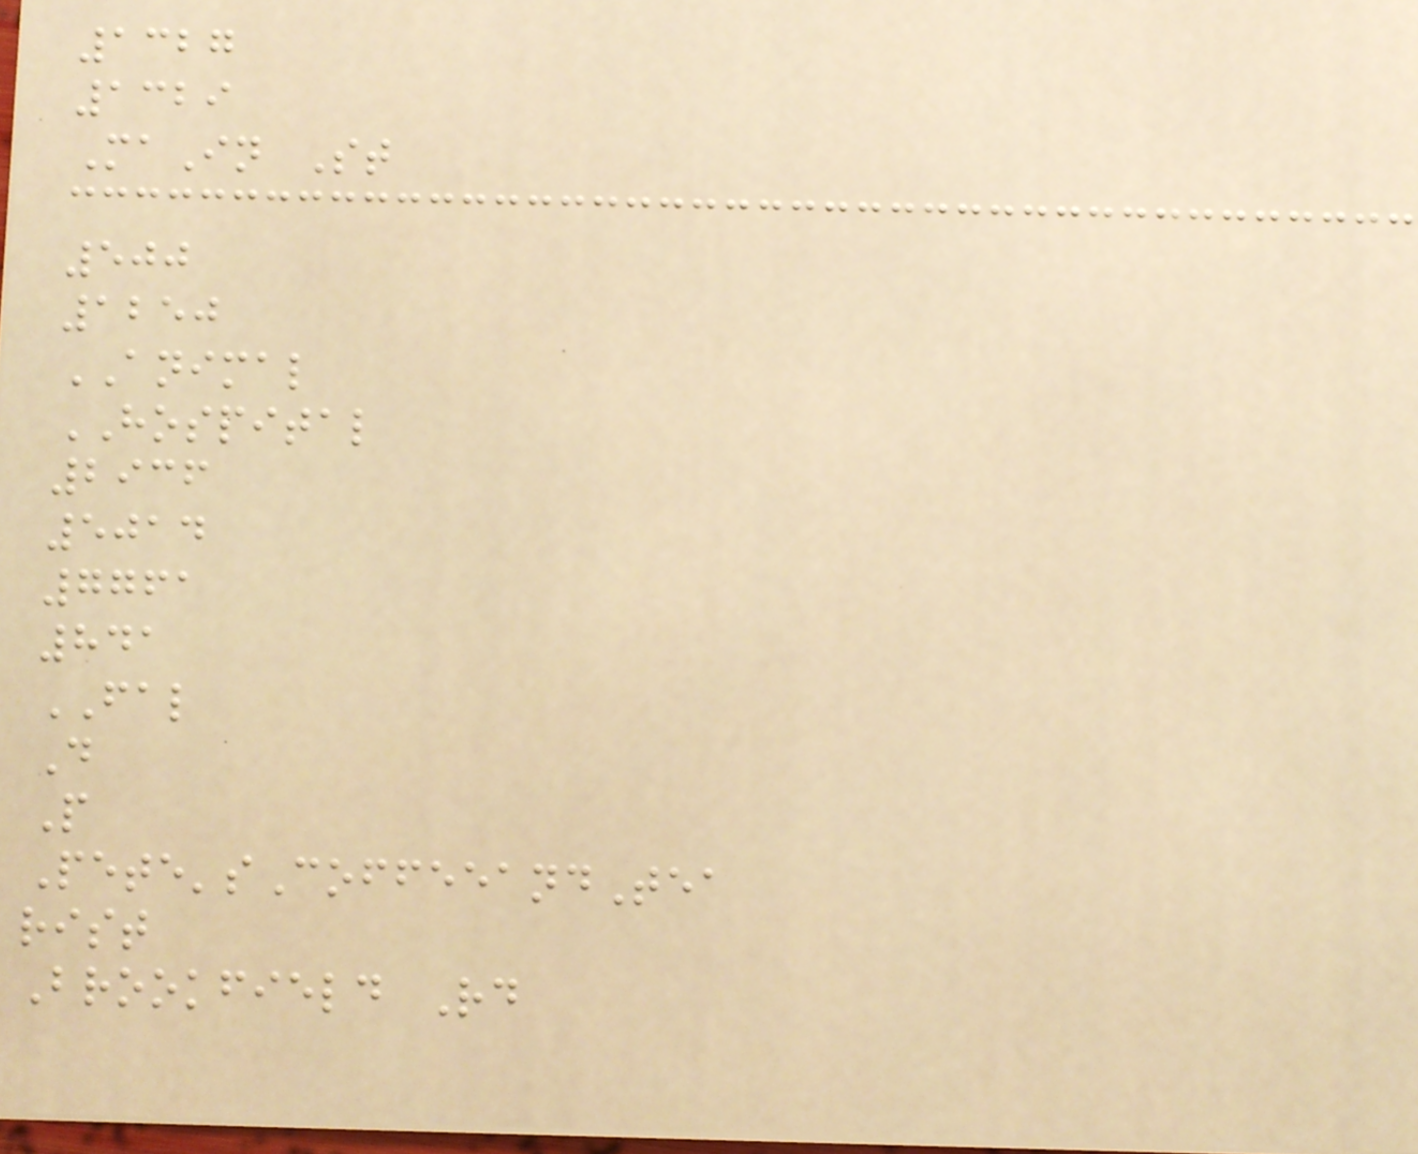1327
1329
MaIn St
500
1250
ANIMAL
HOSPITAL
2936
5014
7761
841
FAL
D
P
Pete'sCoffeeandTea
rist
Brookfield Rd
